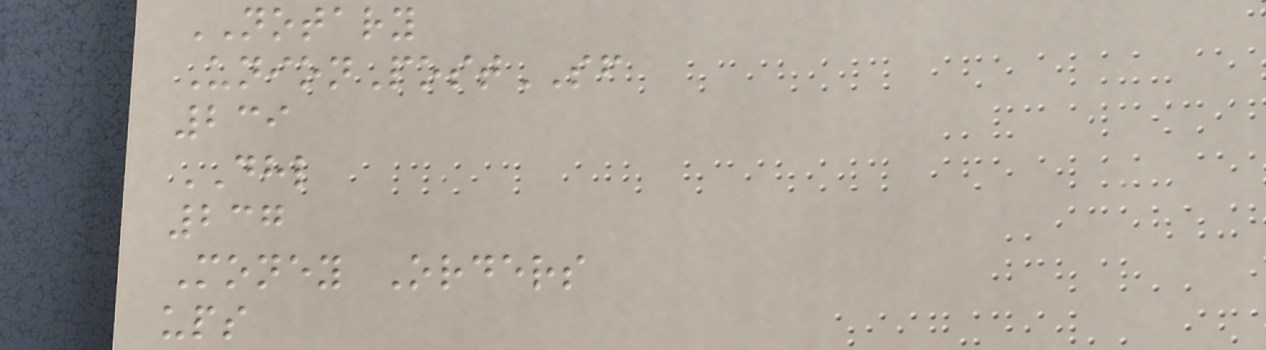NOTARY
UnionPostSF
239
DHL
237
Money Orders
ups
